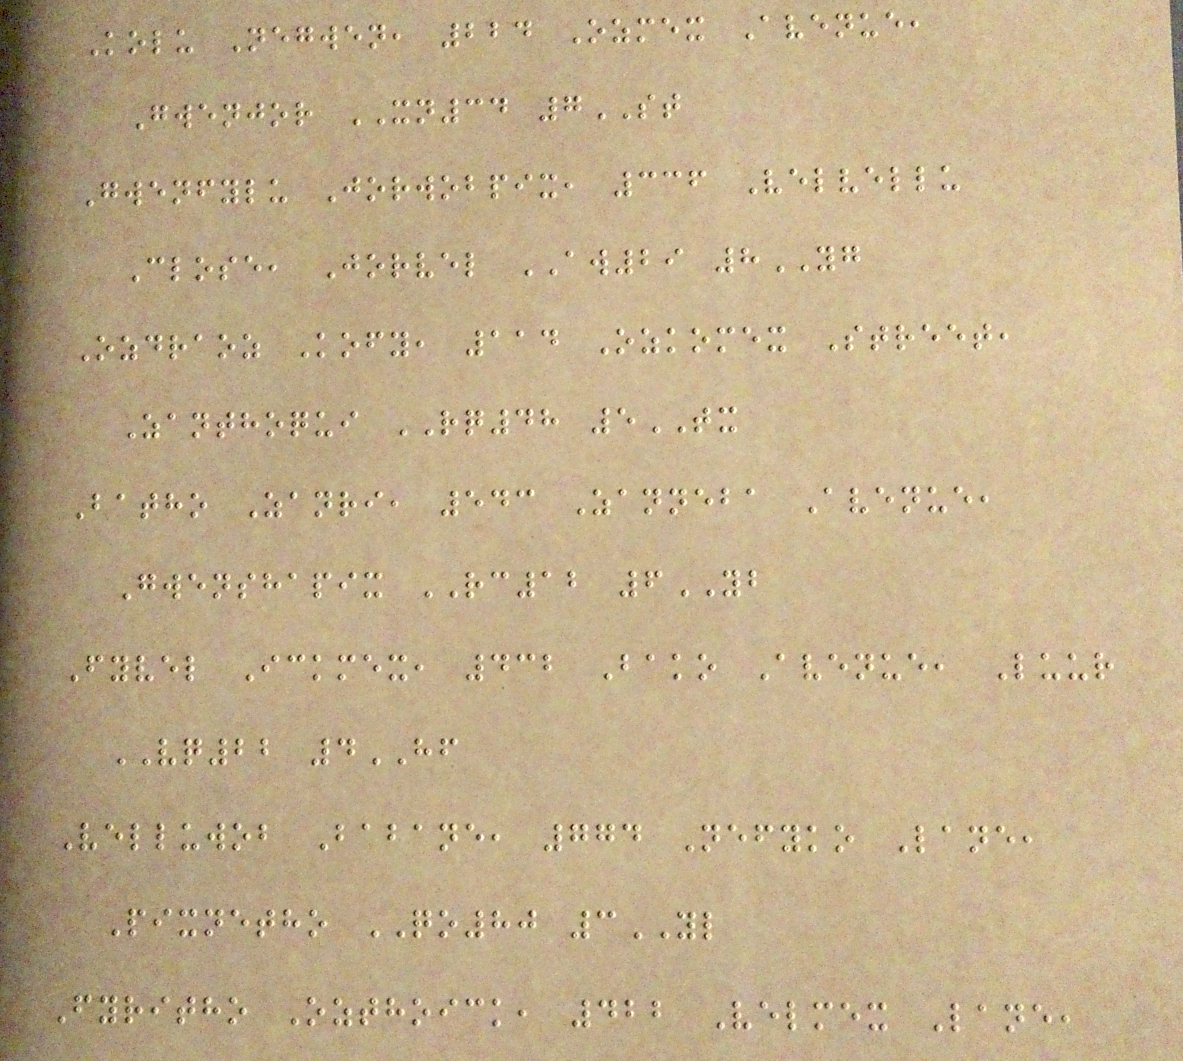Kolu Negwen, 224 Ozmex Avenue,
Gwenjor XN34 7ST
Gwenfylu Jorwobpix, 336 Velvellu
Close, Jorvel AW29 8YG
Ozdraoz Kofy, 114 Ozkomex Street,
Zanthoqui RQ48 5TX
Batho Zanri, 543 Zanneba Avenue,
Gwenshapix RC12 6YB
Fyvel Ickmex, 432 Bako Avenue, Luur
VQ22 4HF
Velluwob Babane, 774 Nefyko Lane,
Pixnetho QO80 3YL
Fyritho Ozthoick, 422 Velmex Lane,
